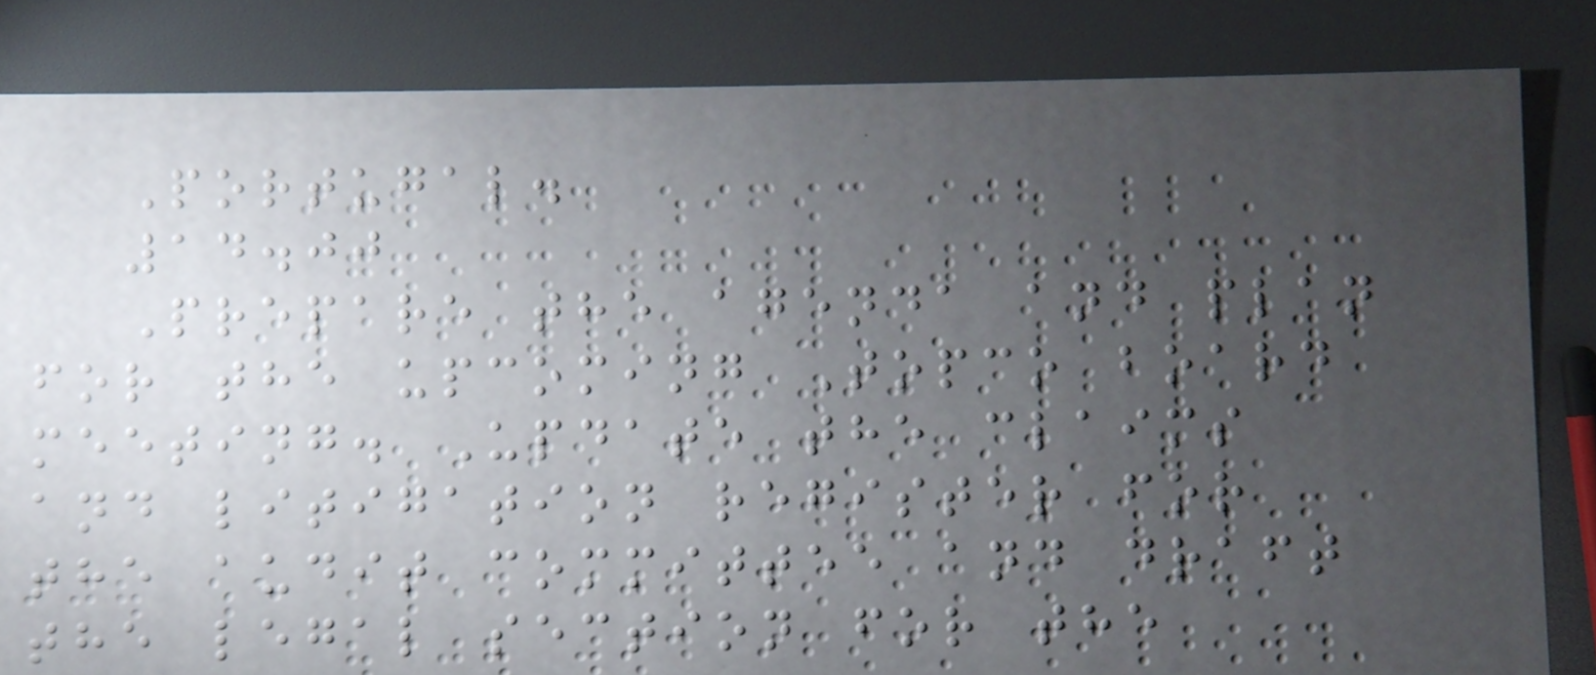Portugal.
14.00
Prepare the agenda and plan
for the upcoming Topco board
meeting. Update the claims
and litigation register for
the audit committee and draft
the legal section for the
